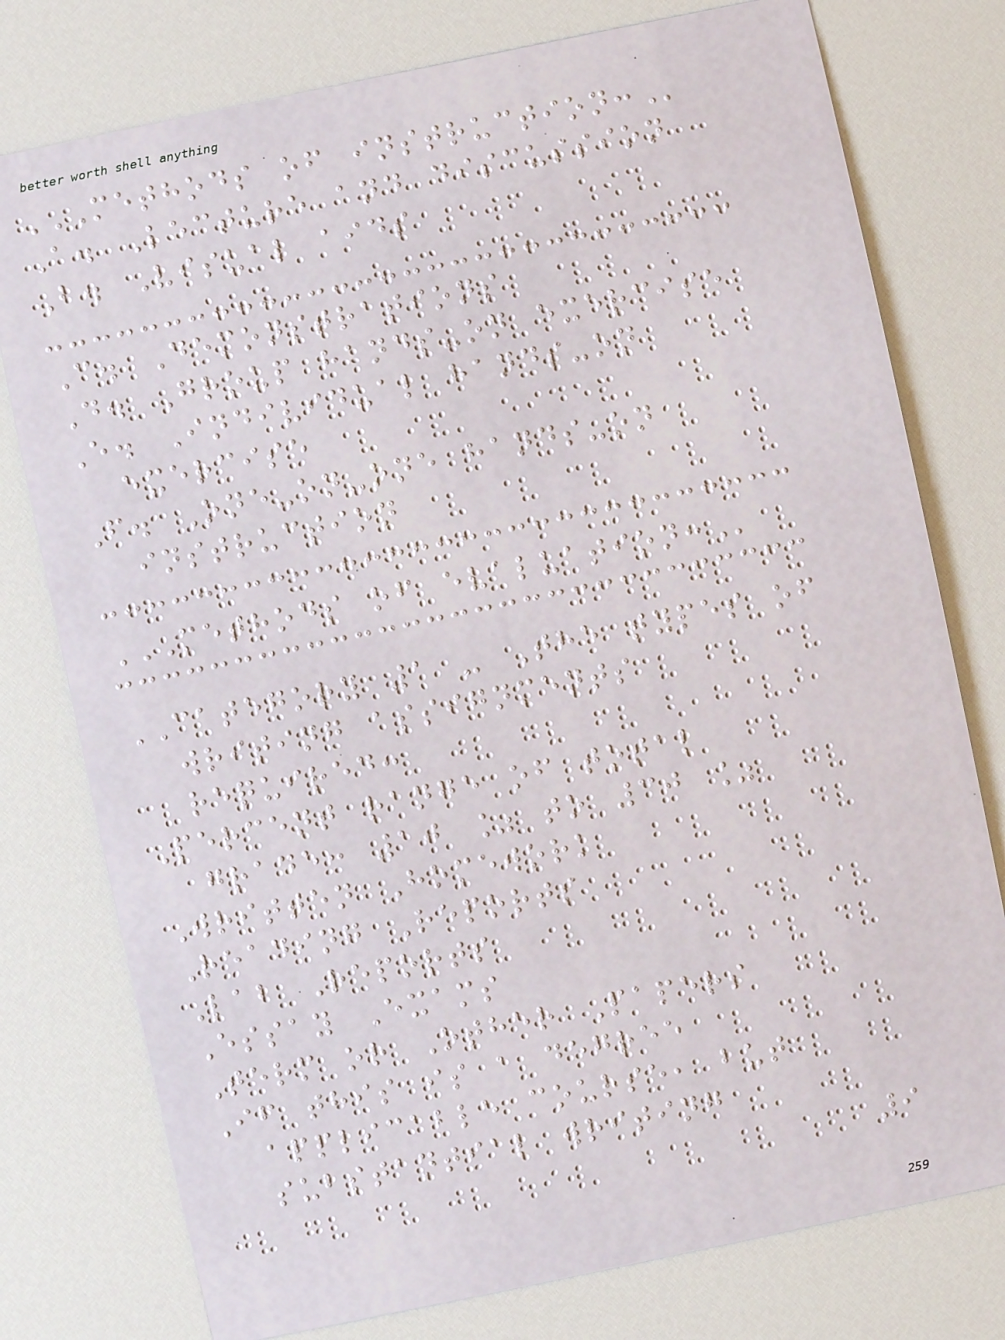METHODS OF INSTRUCTION:
A. Lecture and discussion
B. Visual aids
C. Demonstrations
D. Group hands-on exercise
E. Individual hands-on
exercise
F. One-on-one hands-on
instruction
METHODS OF EVALUATION:
CATEGORY 1 - The types of
writing assignments
required:
Percent range of total
grade: 10 % to 30 %
Written Homework
Reading Reports
Lab Reports
Essay Exams
Term or Other Papers
If this is a degree
applicable course, but
substantial writing
9
